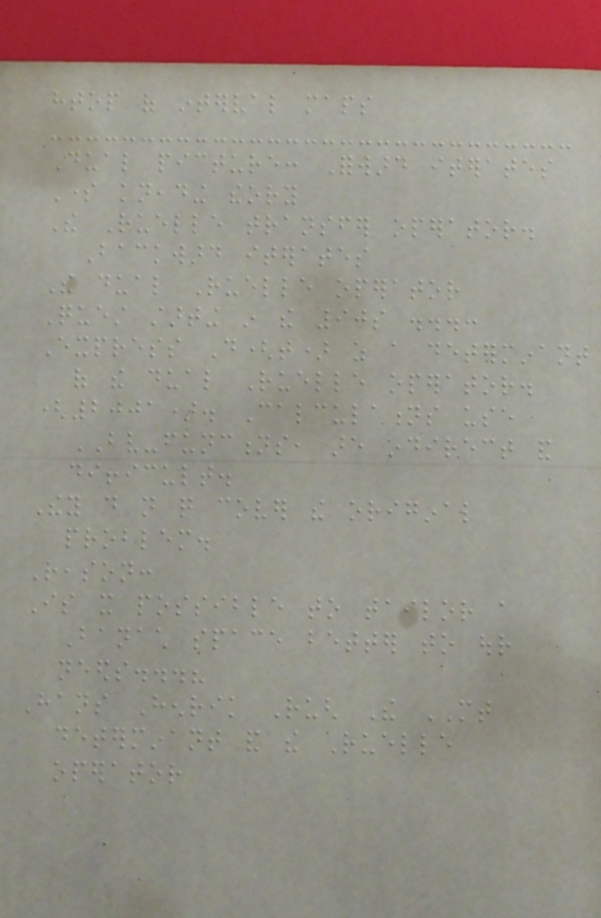htop of interval maps
Dual picture: Forward iterates
Some kneading theory
The Ruelle transfer operator.
Backward iterates
The dual Ruelle operator
Quest starting in the 90s ...:
Express D(t) as a determinant
of the dual Ruelle operator.
(2001). Calculations use
BV-functions, are indirect and
difficult.
They do not quite cover the original
problem.
Reason:
Is it possible to tailor a
Banach space better to our
needs...?
Hans Henrik Rugh The MT
determinant and the Ruelle
operator
